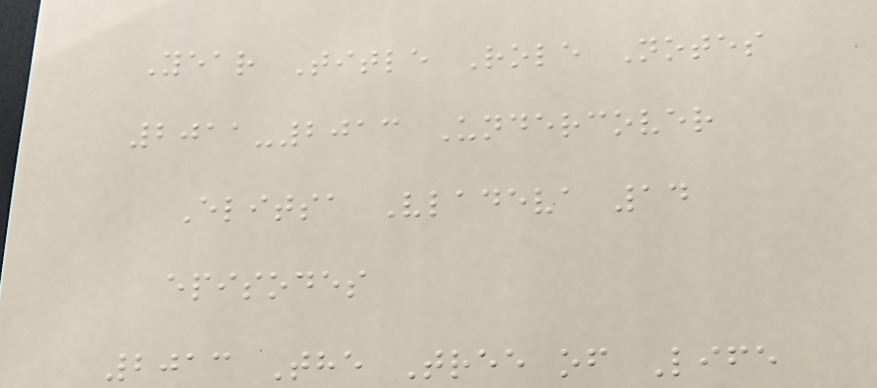Year Title Role Notes
2011-2013 Undercover
Elitsa Vladeva 14
episodes
2013 The Tree of Life
